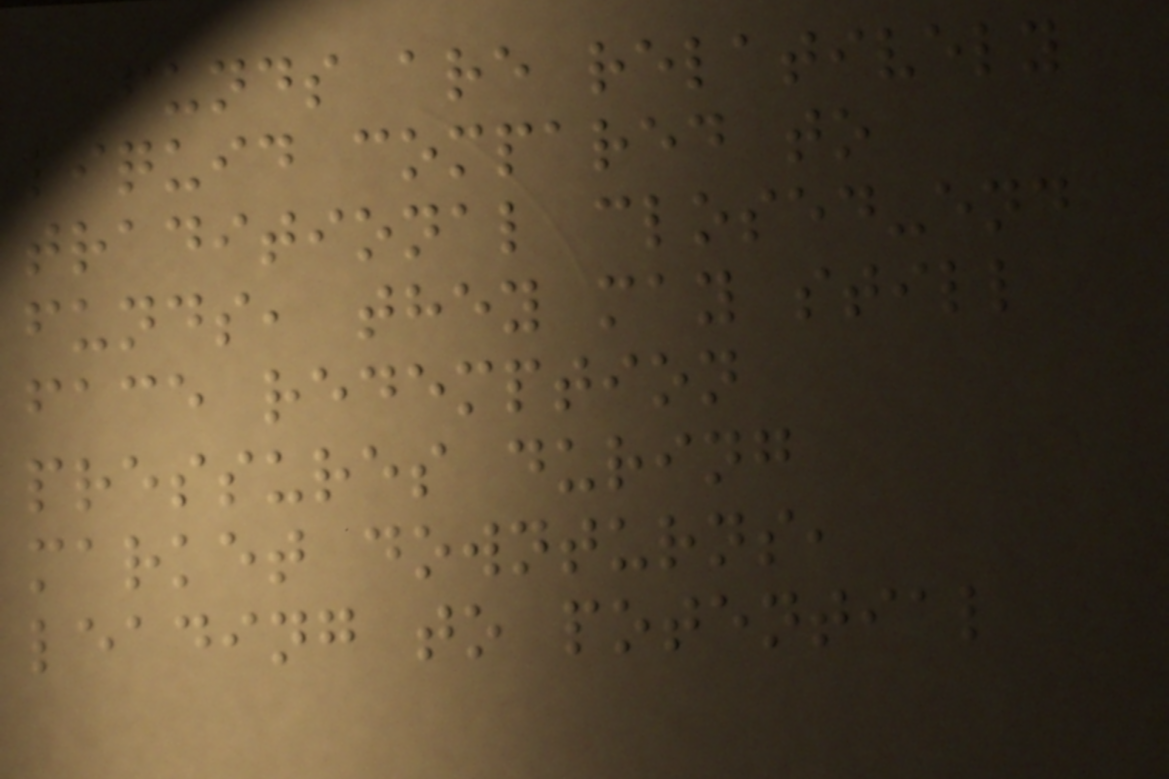funds are relatively
liquid compared to
traditional closed-end
funds, they may still
face redemption
pressures during
market downturns,
leading to potential
